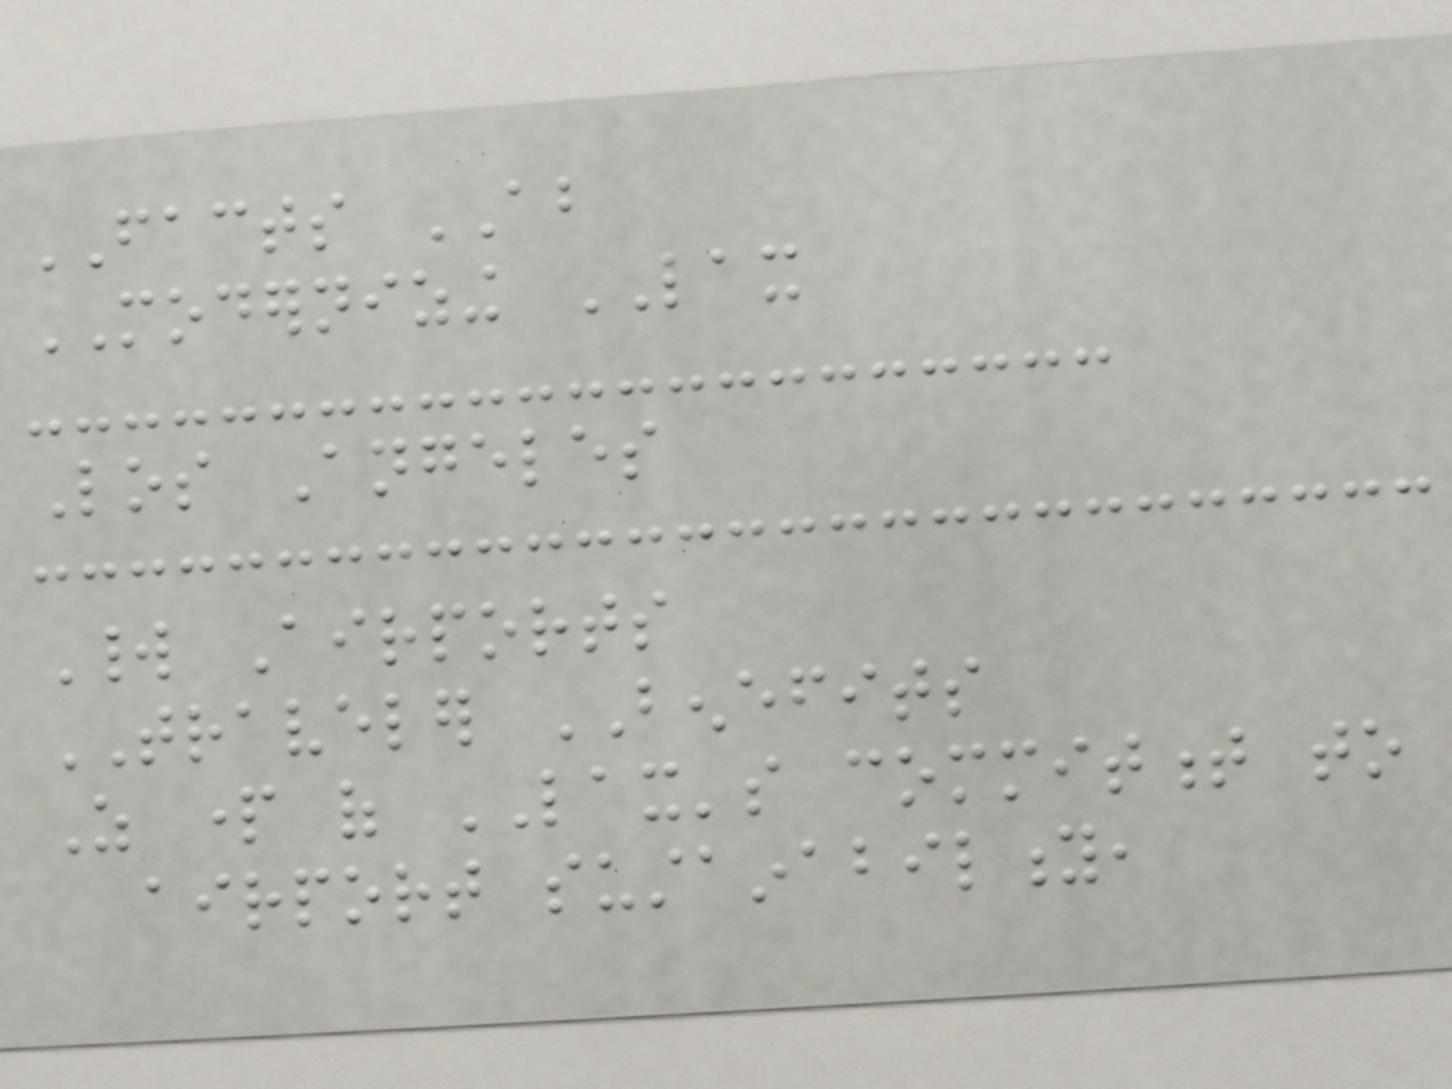FACTS ABOUT
MODERNIZING LAX
Los Angeles
World Airports
TRAVELER BENEFITS
As part of LAX's commitment to
airport sustainability,
